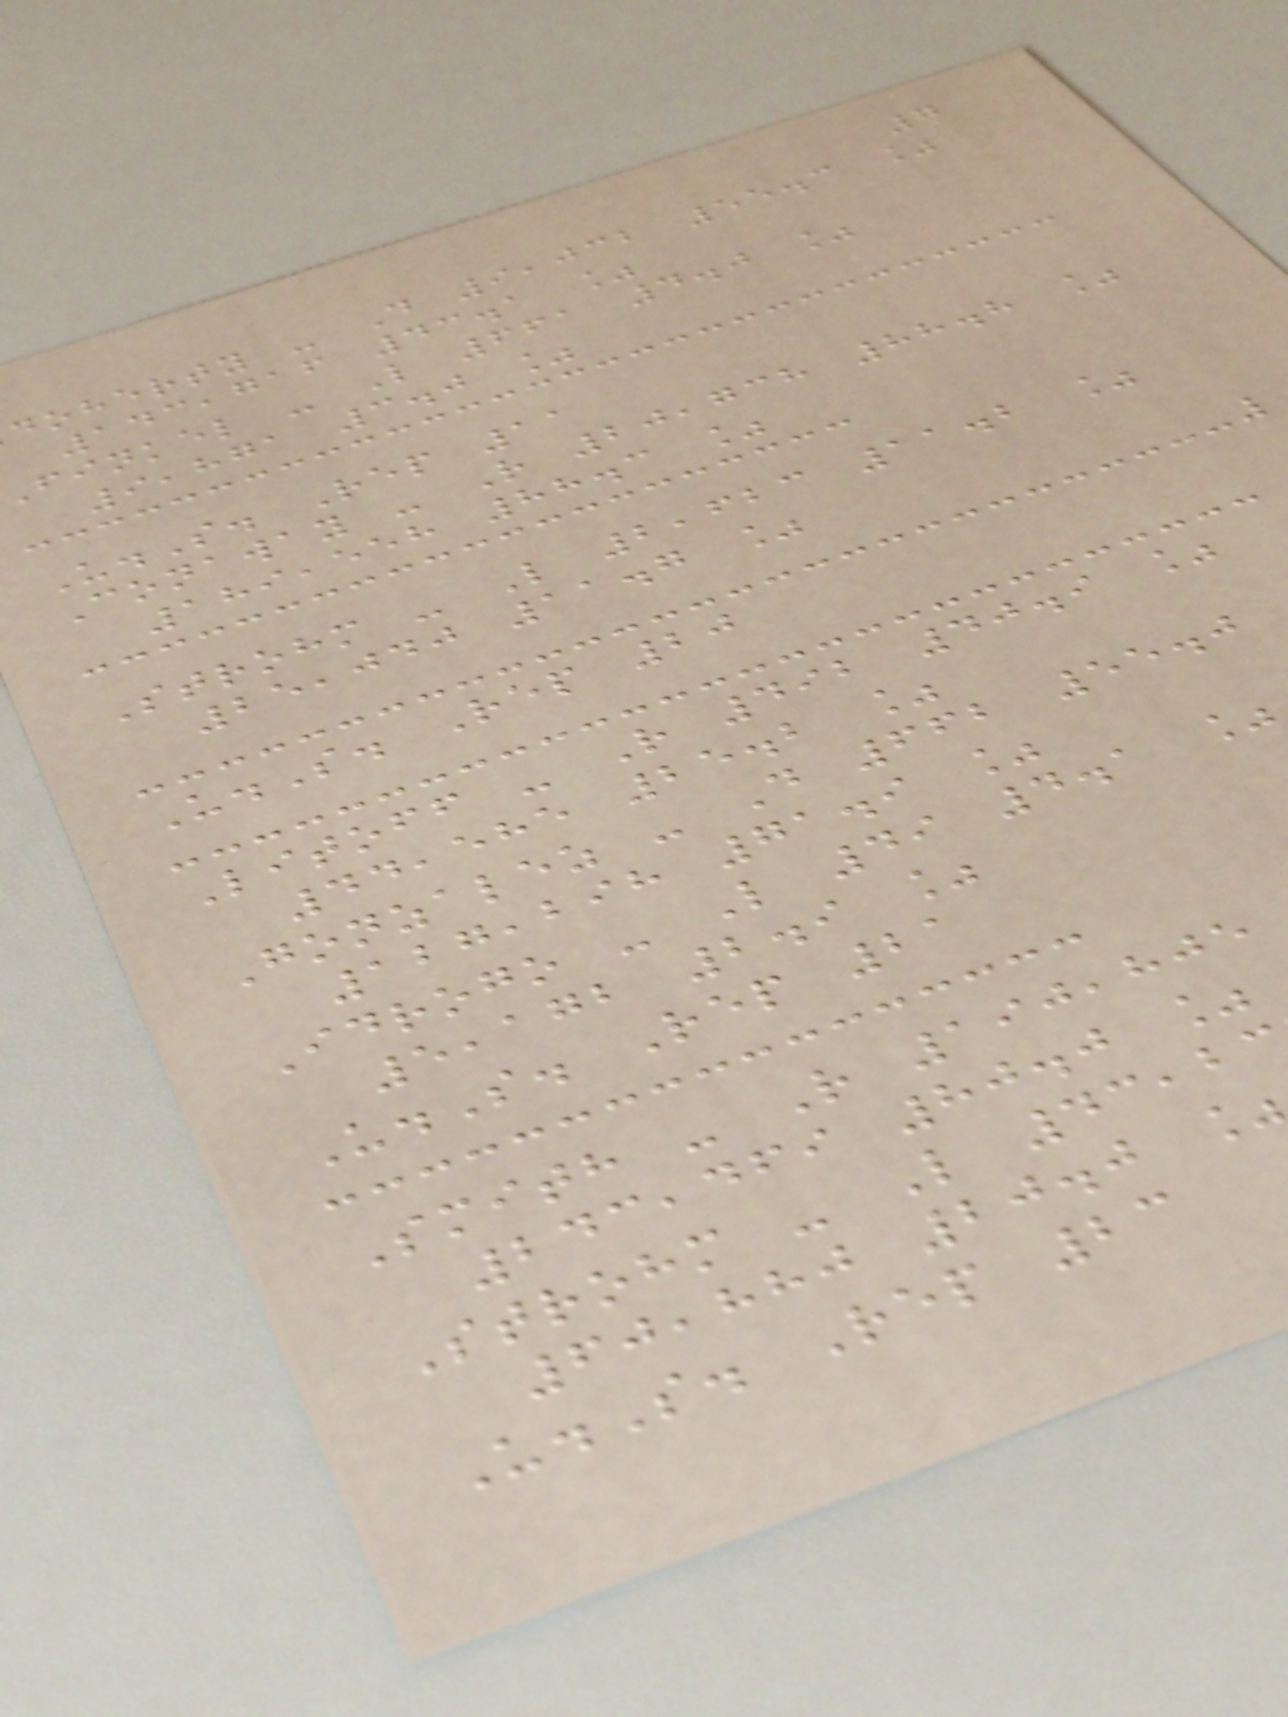7
doherty - D 9,032 55.3 %
143,716 43.1 %
finkel - L 661 4.0 %
9,871 3.0 %
U.S. Rep 11
Conaway - R 20,738 88.8 %
189,558 88.3 %
Strohm - L 2,623 11.2 %
25,040 11.7 %
U.S. Rep 20
Litoff - R 492 40.9 %
44,585 25.2 %
Gonzalez - D 662 55.0
127,298 71.9 %
Idrogo - L 49 4.1 %
5,172 2.9 %
U.S. Rep 21
Smith - R 190,805
243,469 80.0 %
Strohm - L 43,2
60,880 20.0 %
U.S. Rep 23
